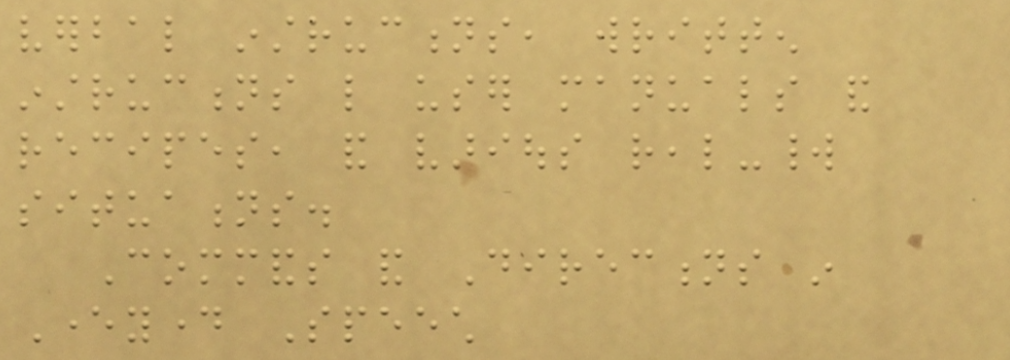verbal instructions, written
instructions like user manuals and
recipes, and various real-world
situations.
Commands and Directions in
Everyday Speech
